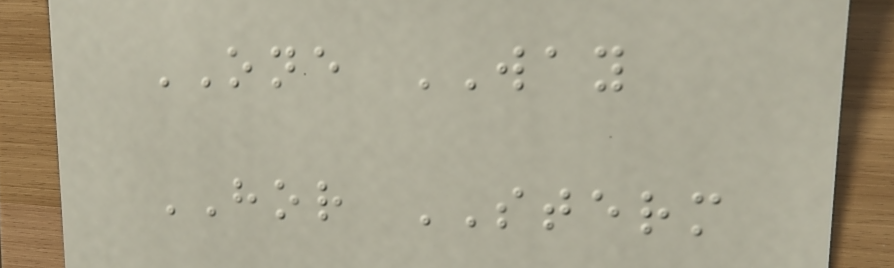ONE WAY
HOR STERM
